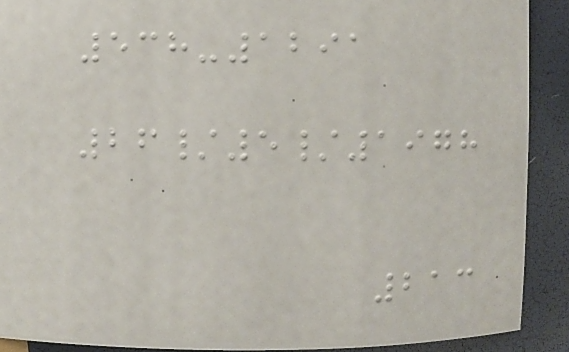538-1291
26/5/1978
213
